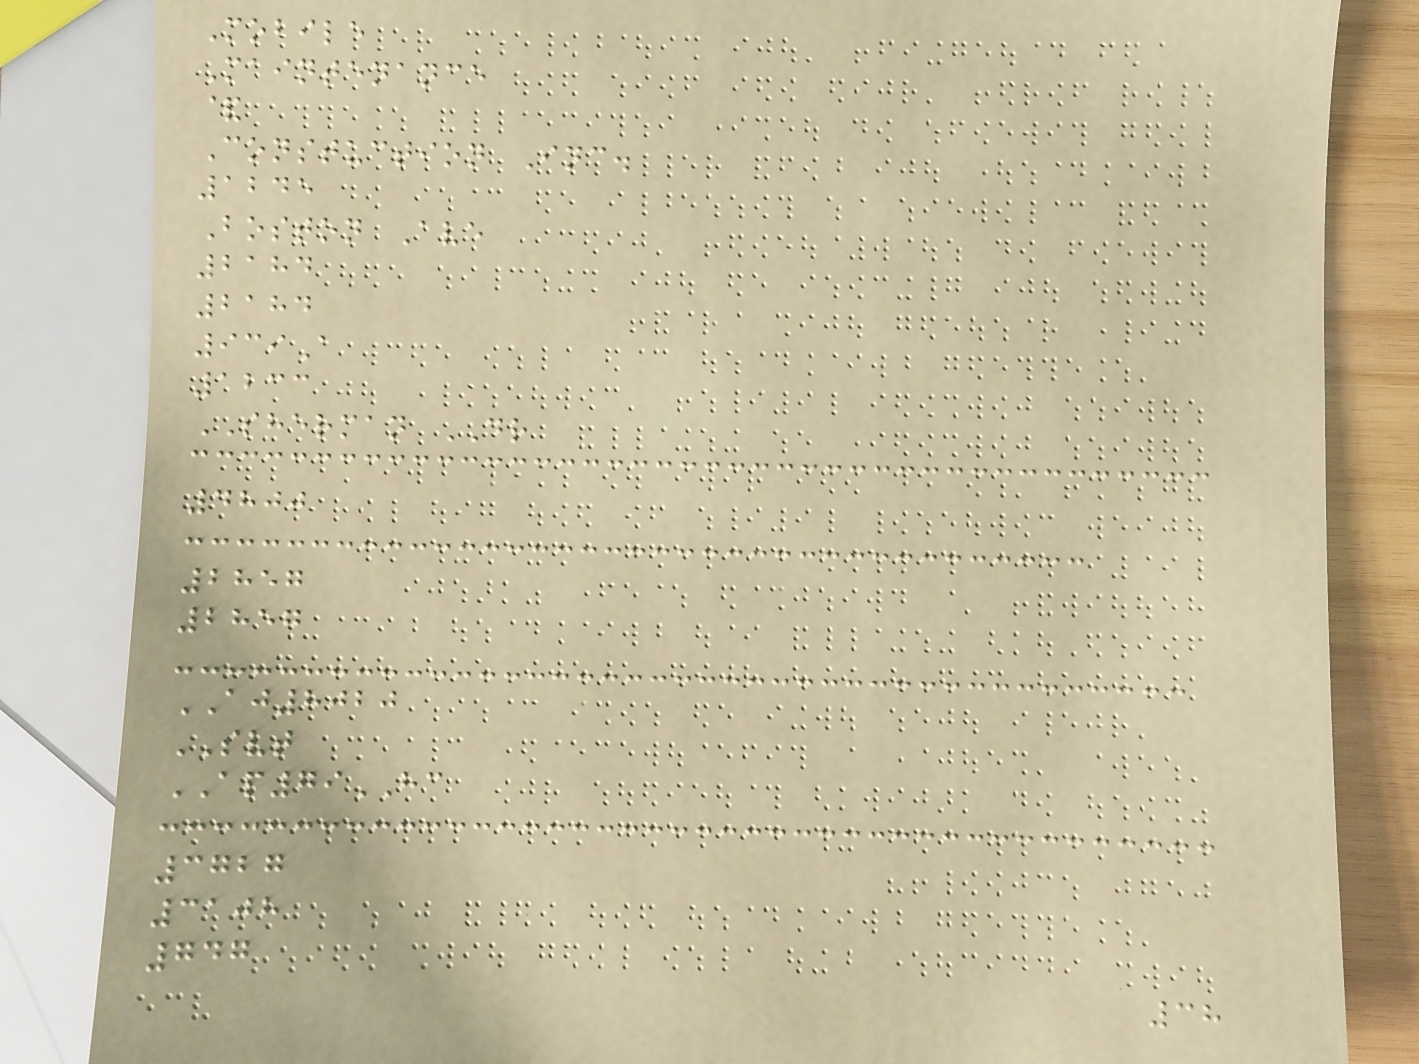Mobile
Maintenance
&
Constuction Inc.
1245
Boston Ave
2184
2184
939A
1233
SHERMAN DR
4800
2857
2857
AJ8020
SVT
AP79HC
3727
3108
747
38
